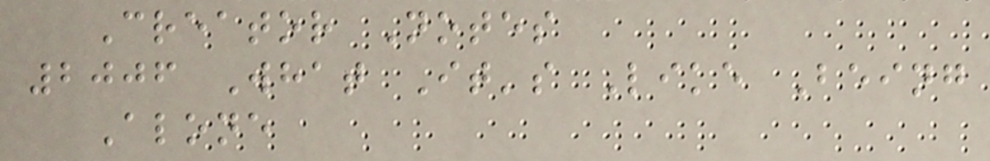Creator Notes
2006 What It's Like Being
Alone
